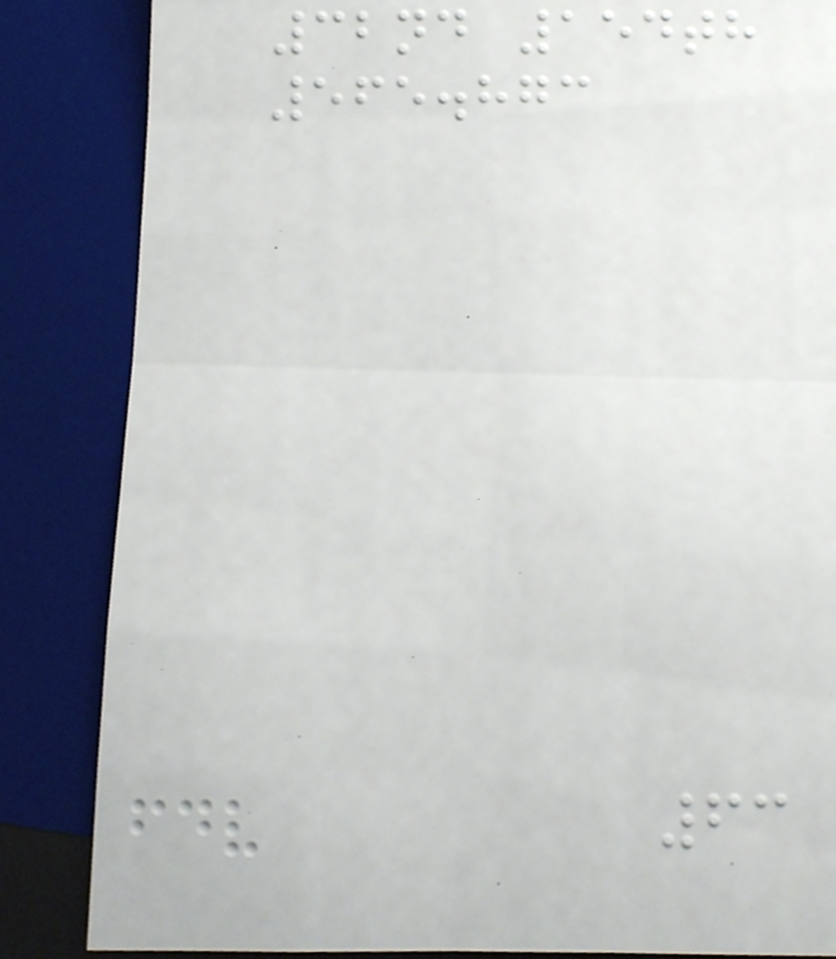32nd 154th
565.873
63
